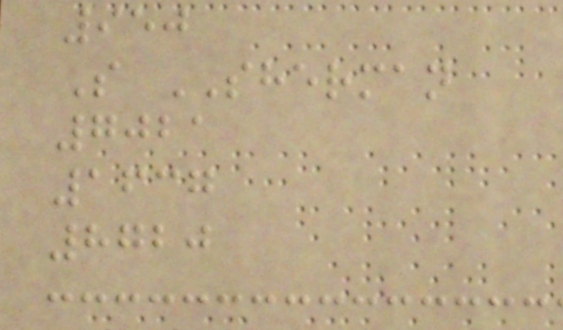950
S SHERMAN
7021
1637
8720
